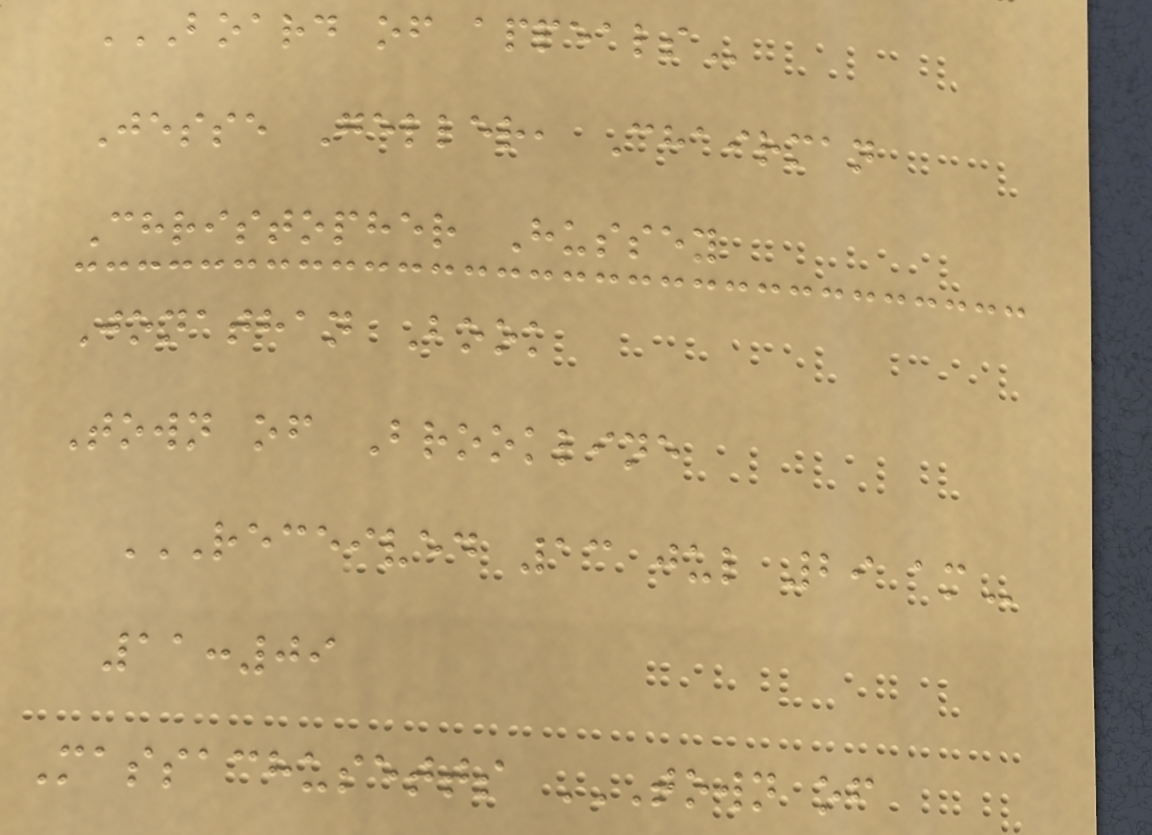BOARD OF APPEALS
Jesse Geller, Chairman
Christopher Hussey
Jonathan Book
Town of Brookline
RECEIVED 13 JUL 29 AM
11:09
Massachusetts TOWN OF
